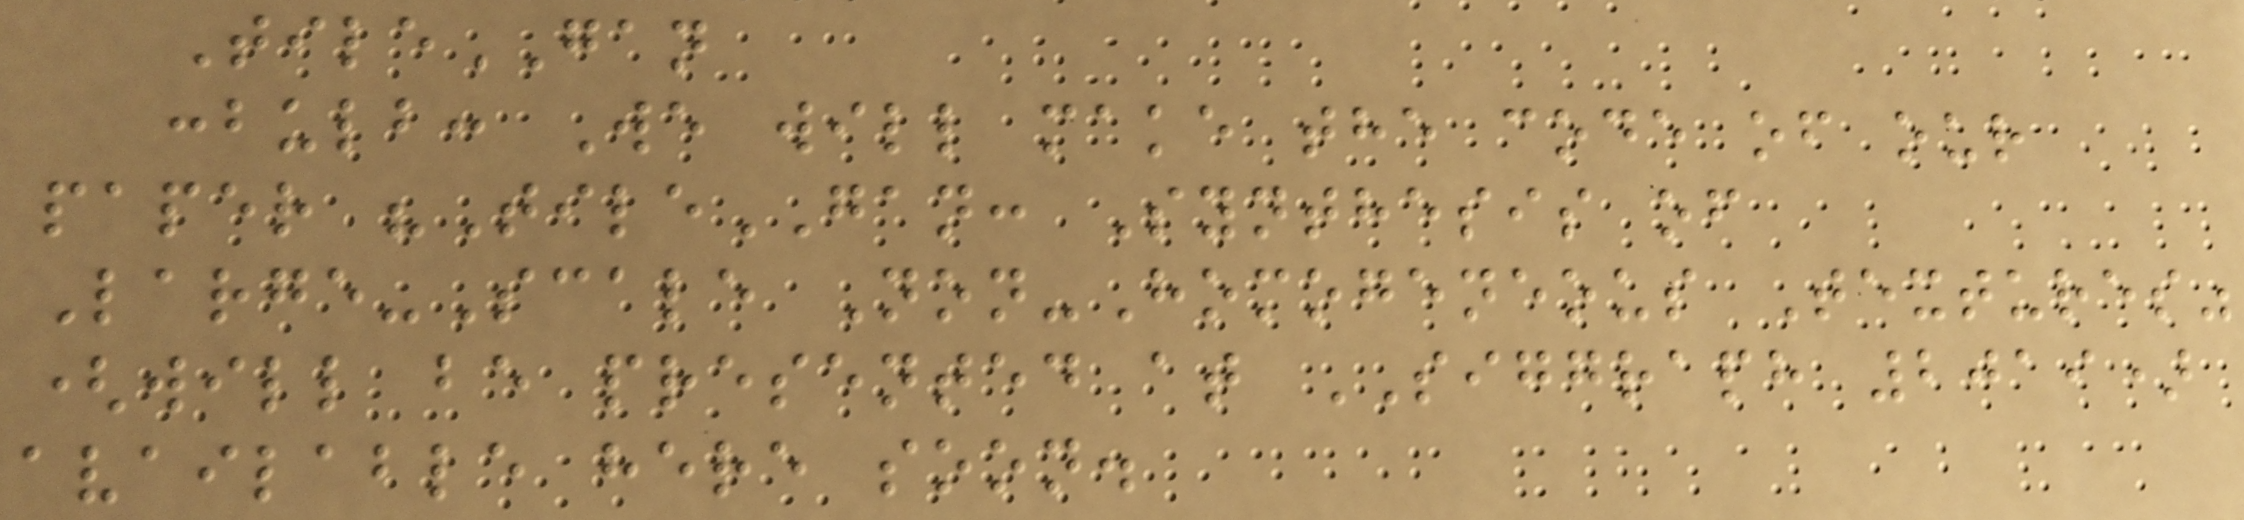TileGAN
:bulb: We will make the code of our
paper "TileGAN: Synthesis of
Large-Scale Non-Homogeneous Textures"
(will be presented at SIGGRAPH 2019)
available here soon.
